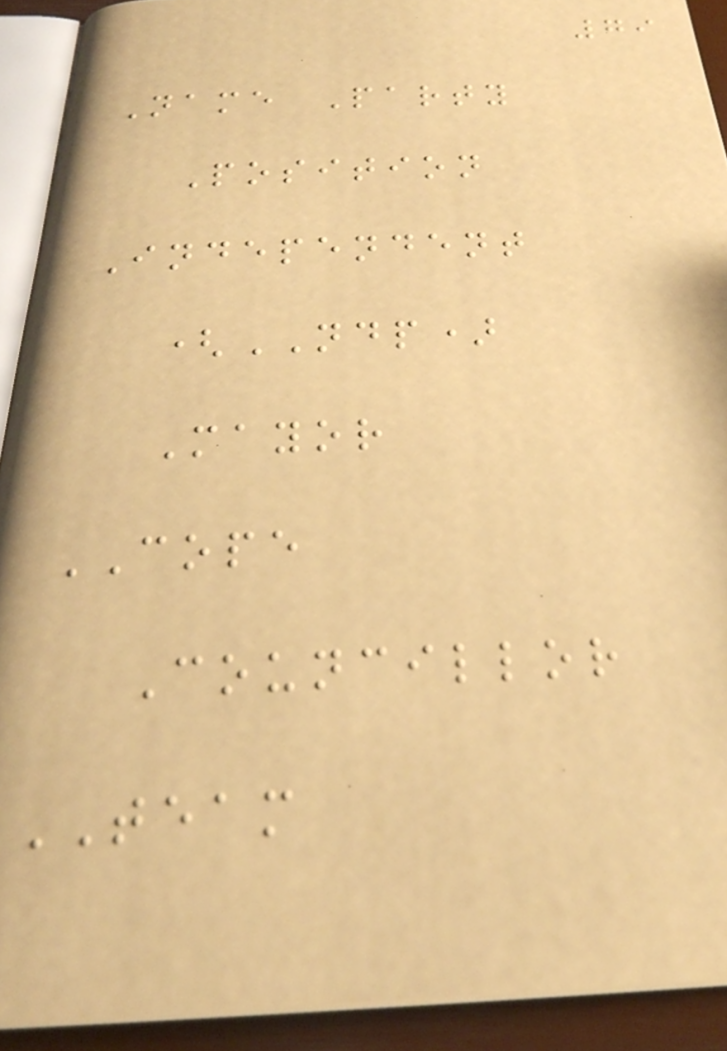79
Name Party
Position
Independent
(NDP)
Mayor
COPE
Councillor
TEAM
